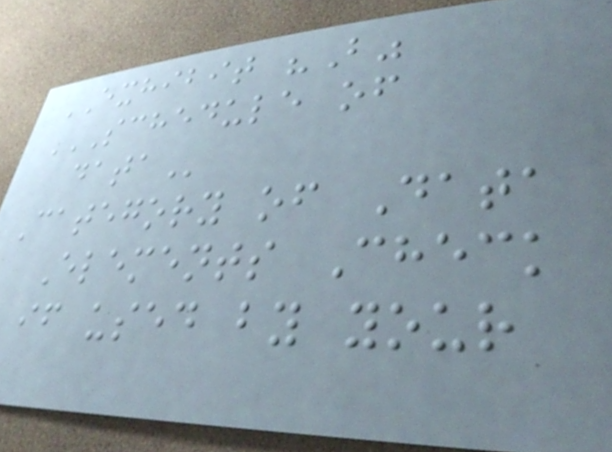EXHIBIT "B"
SCHEDULE OF
DATA
Category of Data
Elements Check
if used by your
